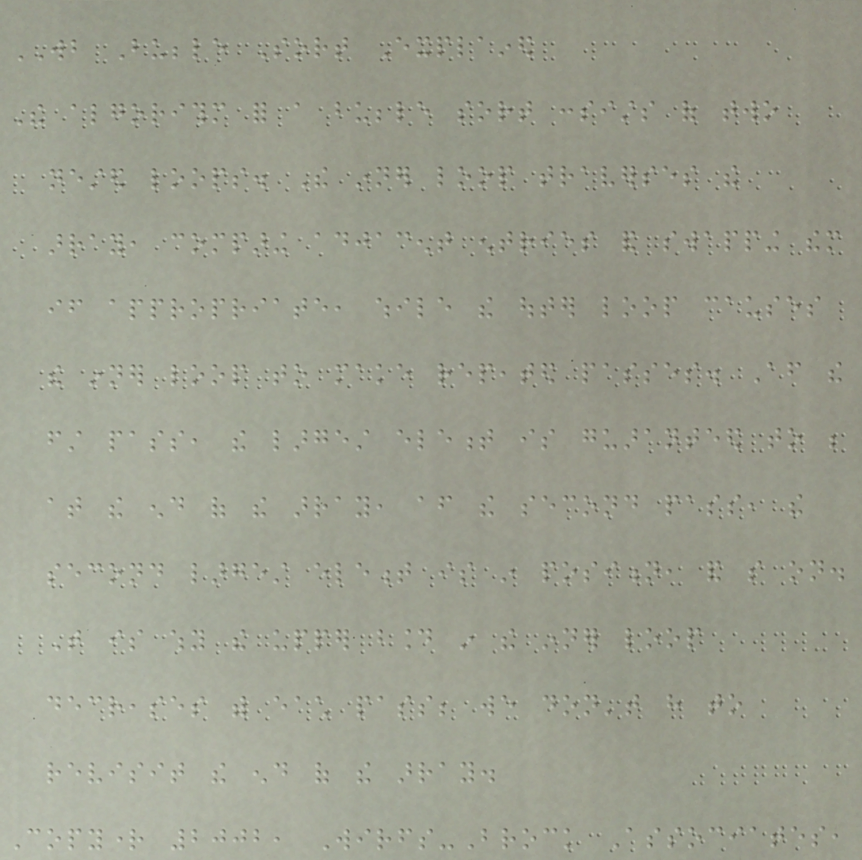WB Bubble Sort Explained
The algorithm for a bubble sort consists of two
nested loops. The inner loop traverses the
array, comparing adjacent entries and swapping them
if appropriate, while the outer loop causes
the inner loop to make repeated passes. After the
first pass, the largest element is guaranteed to be
at the end of the array, after the second pass, the
second largest element is in position, and so on.
That is why the upper bound in the inner loop
decreases with each pass; we don't have to
revisit the end of the array.
Copyright 2002, Wirfs-Brock Associates,
